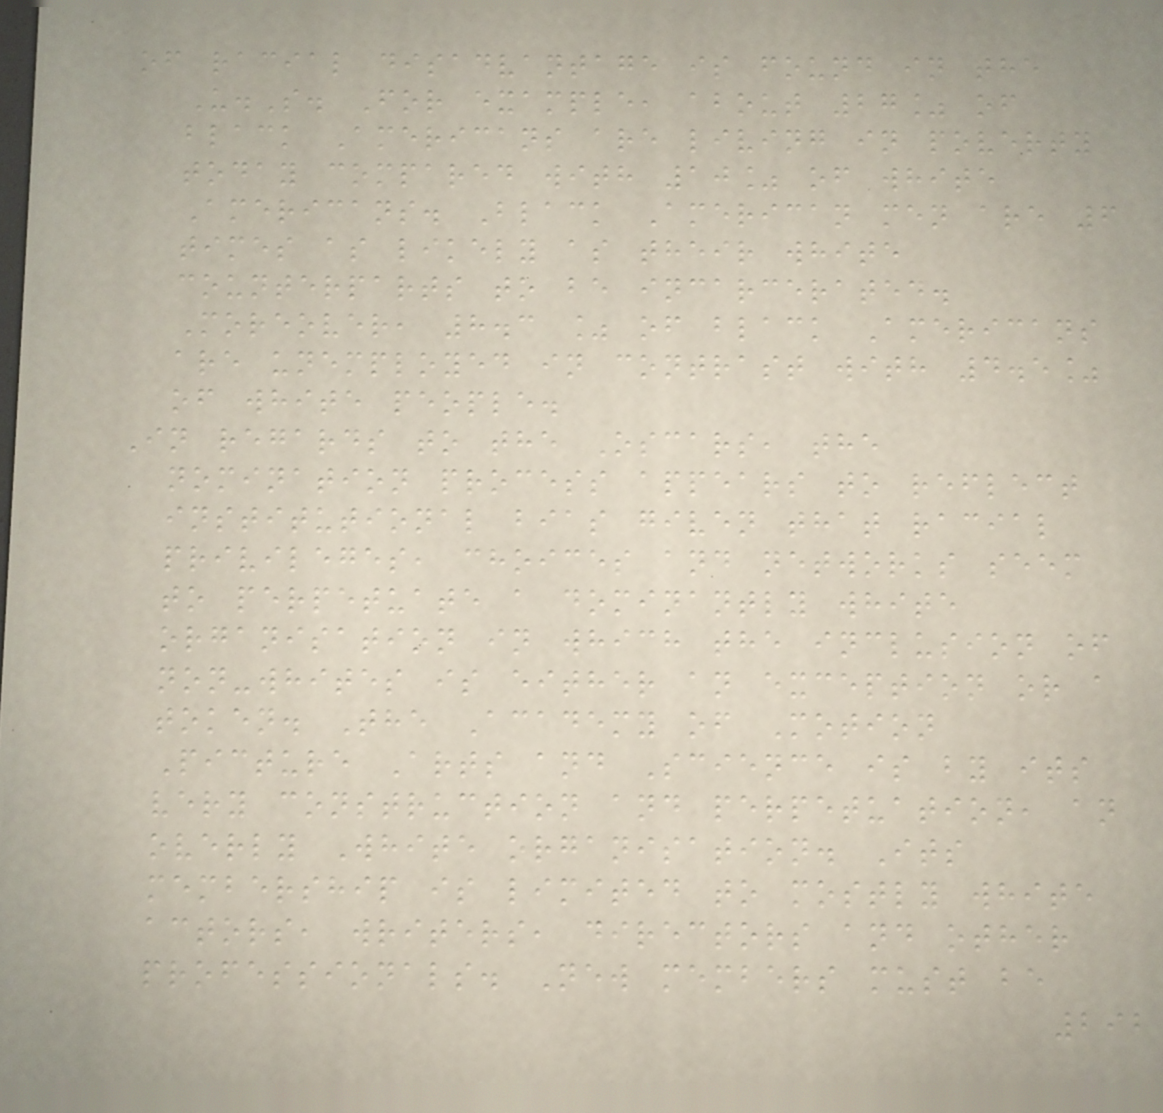of racial disadvantage is found in the
U.S. For example, about 27% of
black Americans are living in poverty
today compared with 10% of white
Americans. Black American men are 6
times as likely as their white
counterparts to be incarcerated.
Moreover, 8.3 % of black Americans
are unemployed in contrast with 4.5%
of white people.
In regards to the Oscars, the
nomination process appears to reflect
institutional bias given that racial
privileges, choices and networks seem
to perpetuate a dominantly white
organisation in which the inclusion of
non-whites is either an exception or a
token. The Academy of Motion
Picture Arts and Science is by its
very construction and perpetuation, an
overly White organisation. Its
membership is limited to mostly white
actors, writers, directors and other
professionals. New members must be
292
